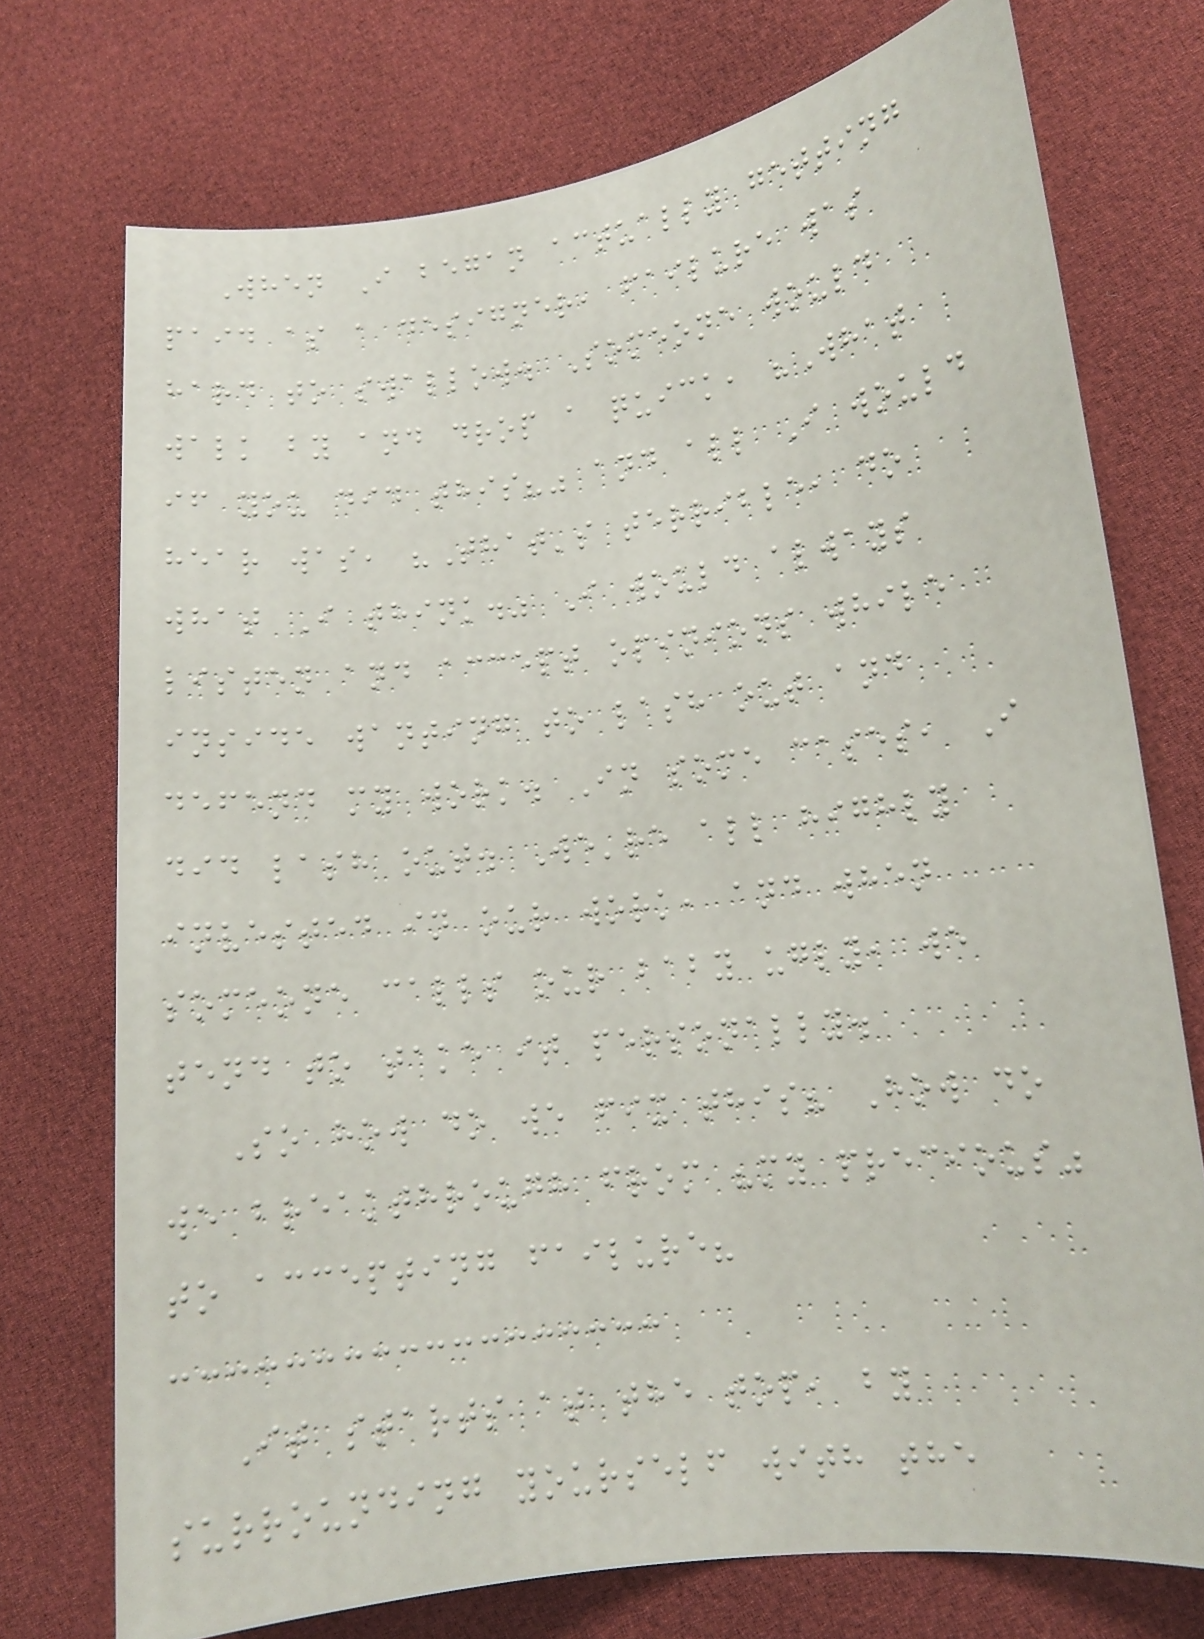When I began actually getting
paid as a designer, failure was
hard to swallow. Someone would
walk by and drop a quick, "What
if you did this?" and all I would
hear was, "That's terrible, do
what I think." I would always
listen and accept opinions while
inside wanting to lash out and
defend my work. In some cases, I
did lash out. We're all highly
invested in our work, and when
someone calls our baby ugly, we
tend to take it personally.
So how do we fix this? How do
we breakthrough from "my precious"
to accepting failure?
It starts at the top, by
surrounding yourself with the
